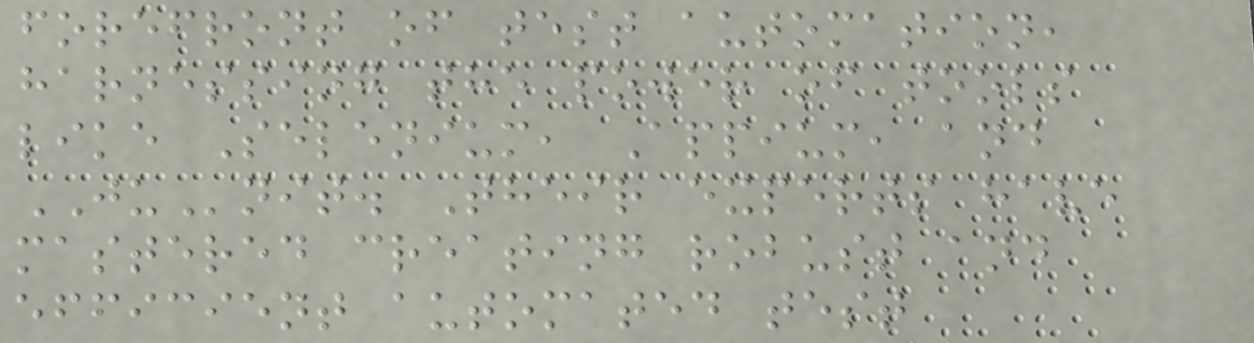forefront of test automation,
harnessing the power of tools
like Selenium, Appium, and
JUnit. Their experts have
mastered creating robust and
efficient automated test
